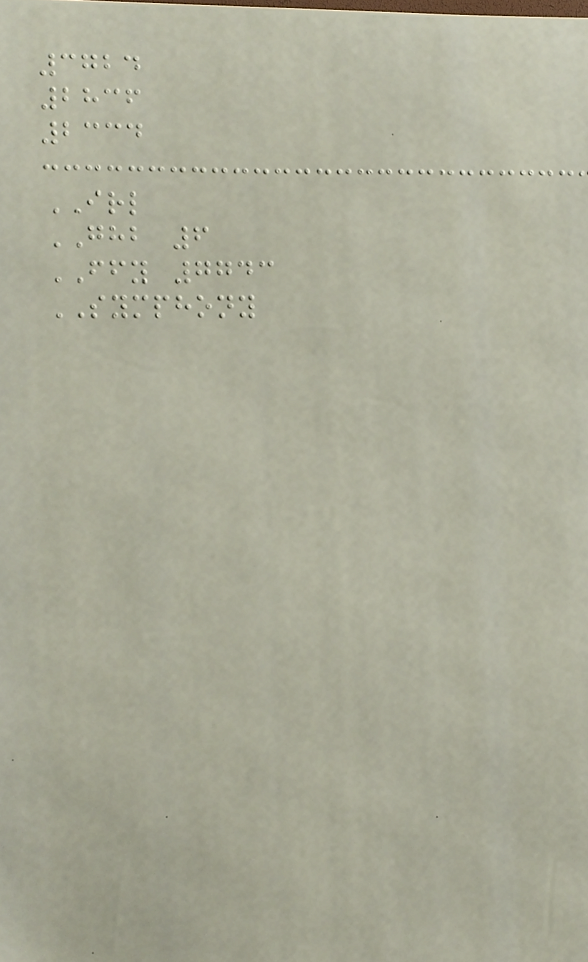3724
2836
2334
IRL
GHB 6
FFY 7743
SYMPHONY
